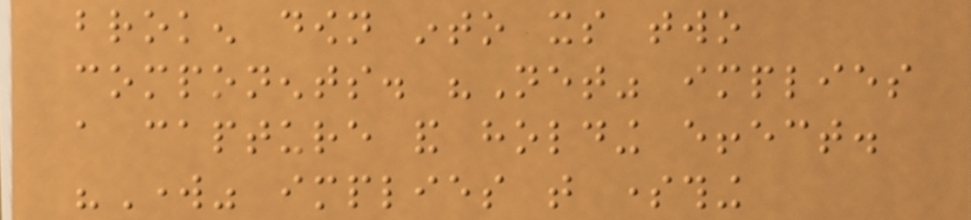broken down into its two
components. "Net" implies
a capture and holding effect.
"Work" implies that something
